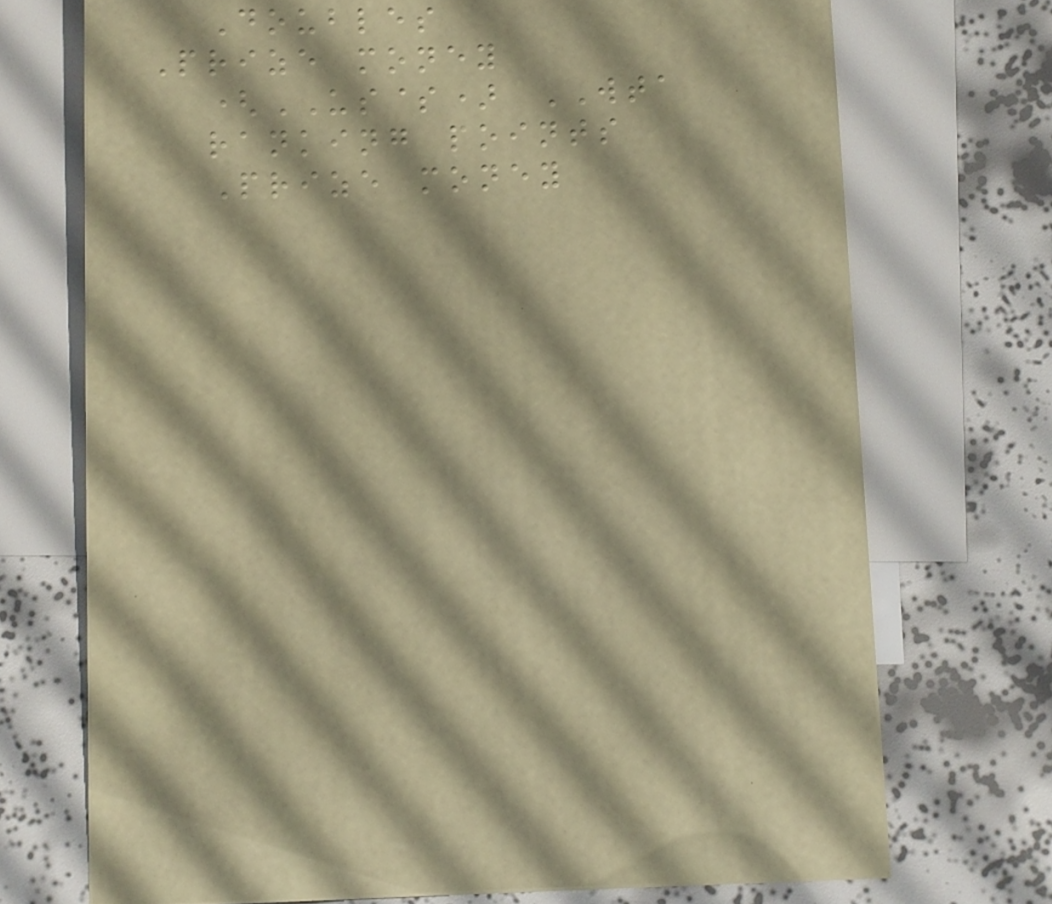Doubles
Prize money
(US$) WTA
ranking points
Prize money
